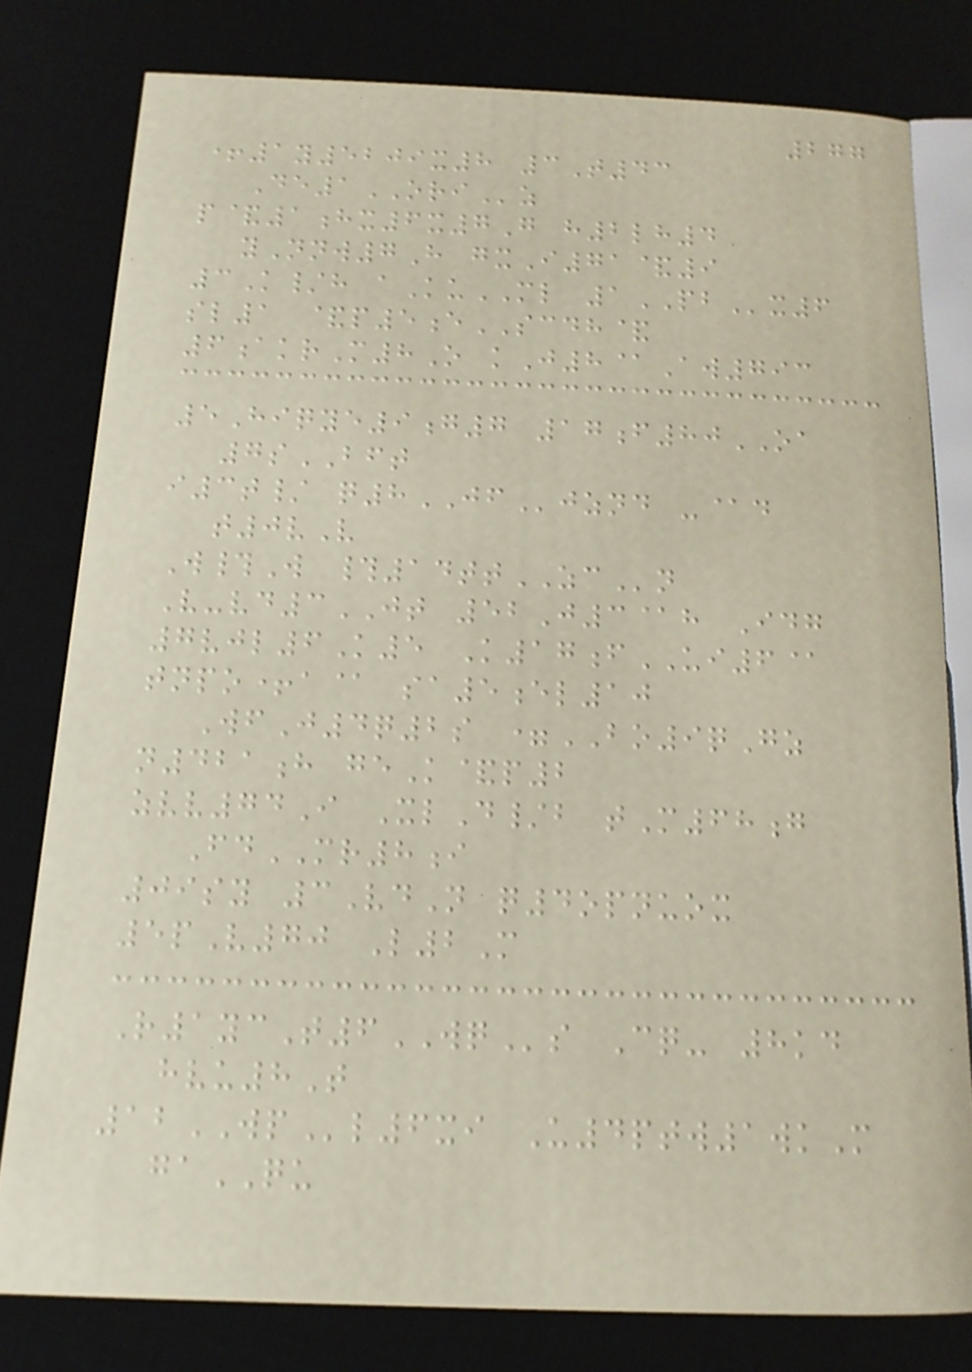277
+1y5209x8 3T43
De1ORIz
p&1hx6x7G h2lh4
yNnw7H gxI71&9
3K/h aKuML 1PBx6
sl1 &p5eSCDH&
6akrM8O kJ8@Aw793
5Hiqye9g7 17f80OA
7sBFT
i3t/ q8JFjznd -@d
t0vV
W#W #14ttZCn
V-vd3JT 52J3@h Idg
7vjl6K5 K17fUI6@
tnpo+a@ sa5el10
WfJ4q2s =BO9qGz
n421h geK&p2
zvv74I XlD/b tM68g
FdMR8i
09sy 3VdN q4opnuox
5pV70 L2M
R1ycT6WQs Cq- 8kd
hvu8T
12WPl6xi U4ptw1wkM
gaQU
